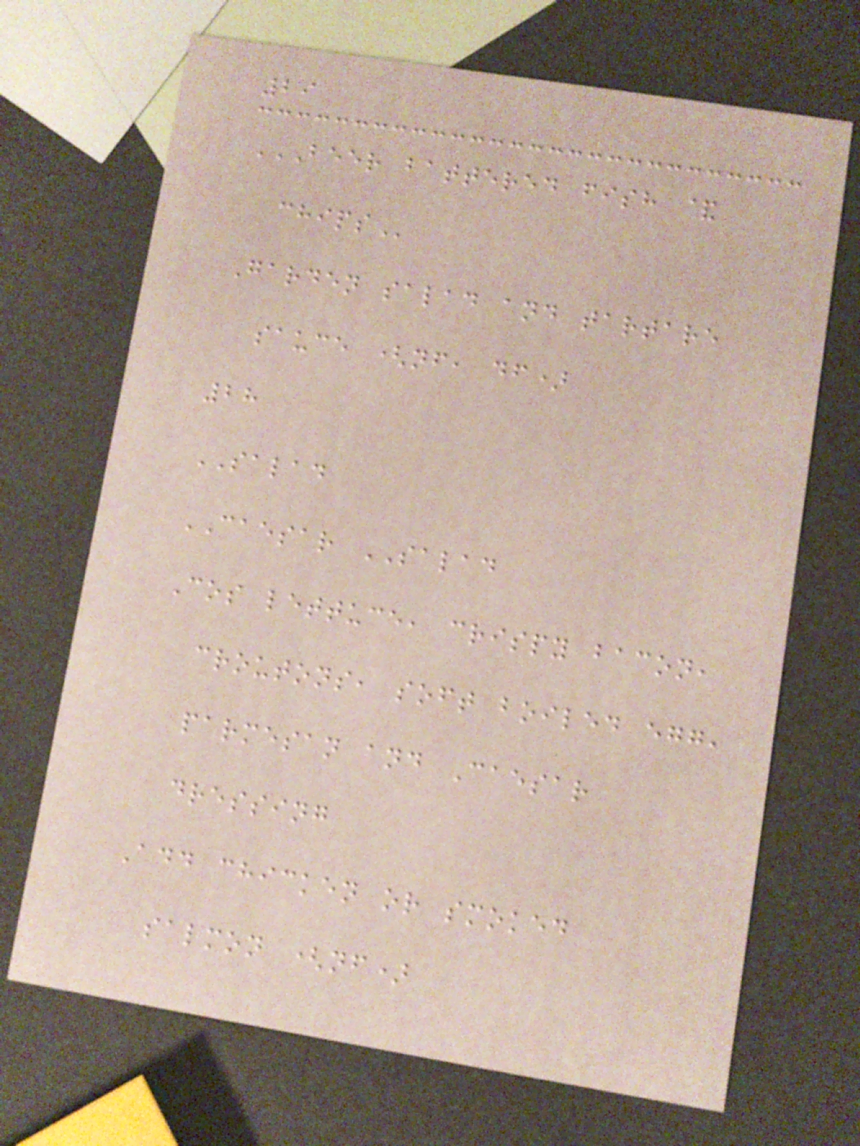29
BEER BATTERED FISH &
CHIPS
Garden salad and tartare
sauce (nf, df)
28
SALAD
CAESAR SALAD
Cos lettuce, crispy bacon,
croutons, soft boiled egg,
parmesan and Caesar
dressing
Add chicken or smoked
salmon (nf)
